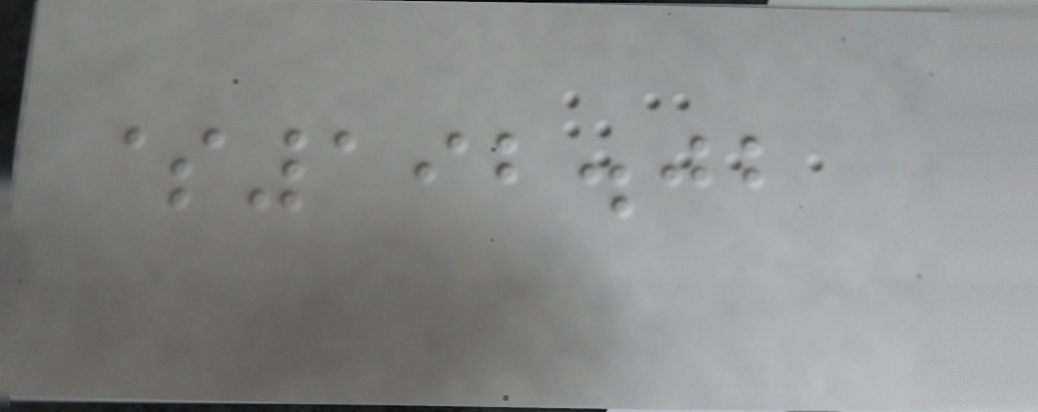$192.02
